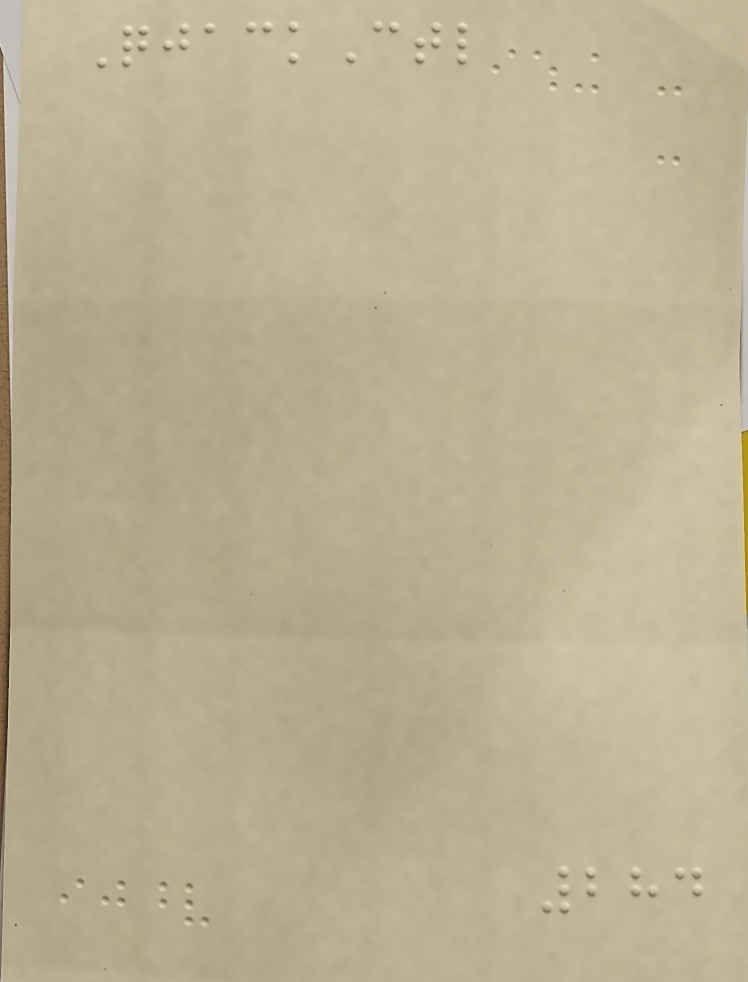QjackCtl
284
